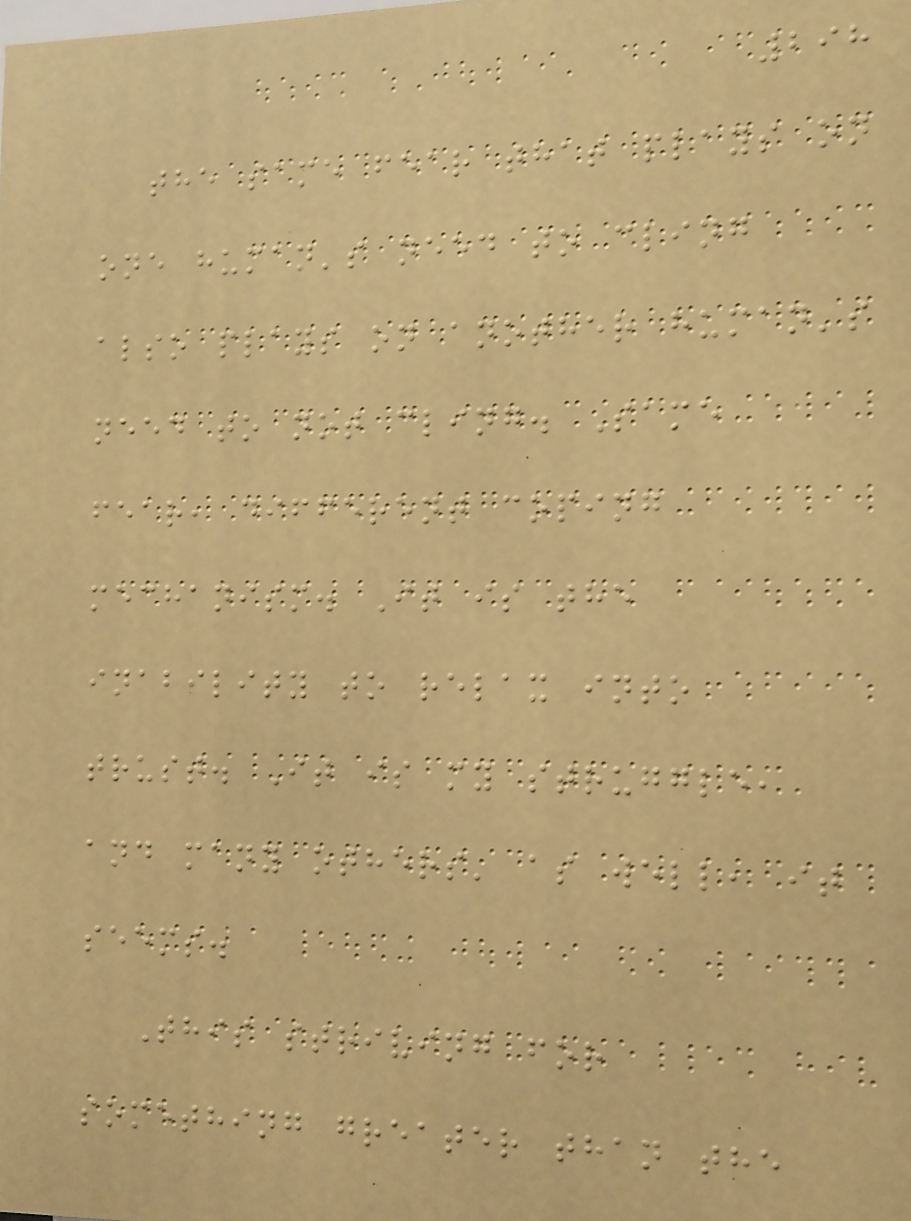298
the same fear that plays on
one human's need to cling
also plays on another human's
need to not cling. Same
fear, different coping
mechanism. It is the
inability to relax into
trust. It is my struggle,
and many others' as well, it
seems.
This striving for
something greater than the
